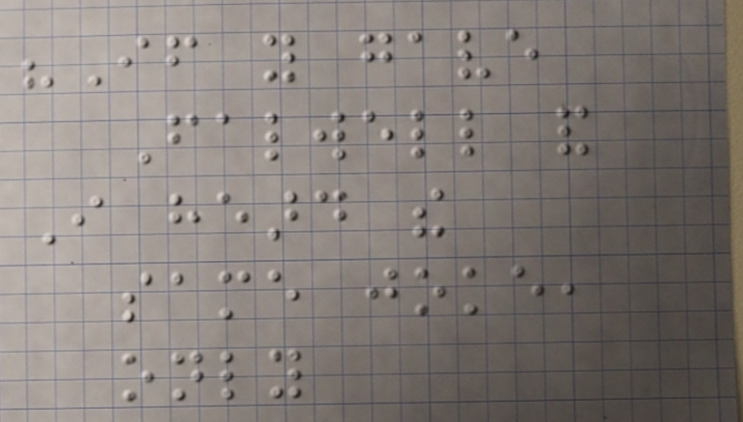"If you gave
Falwell and
I heard the
same joke,
only
